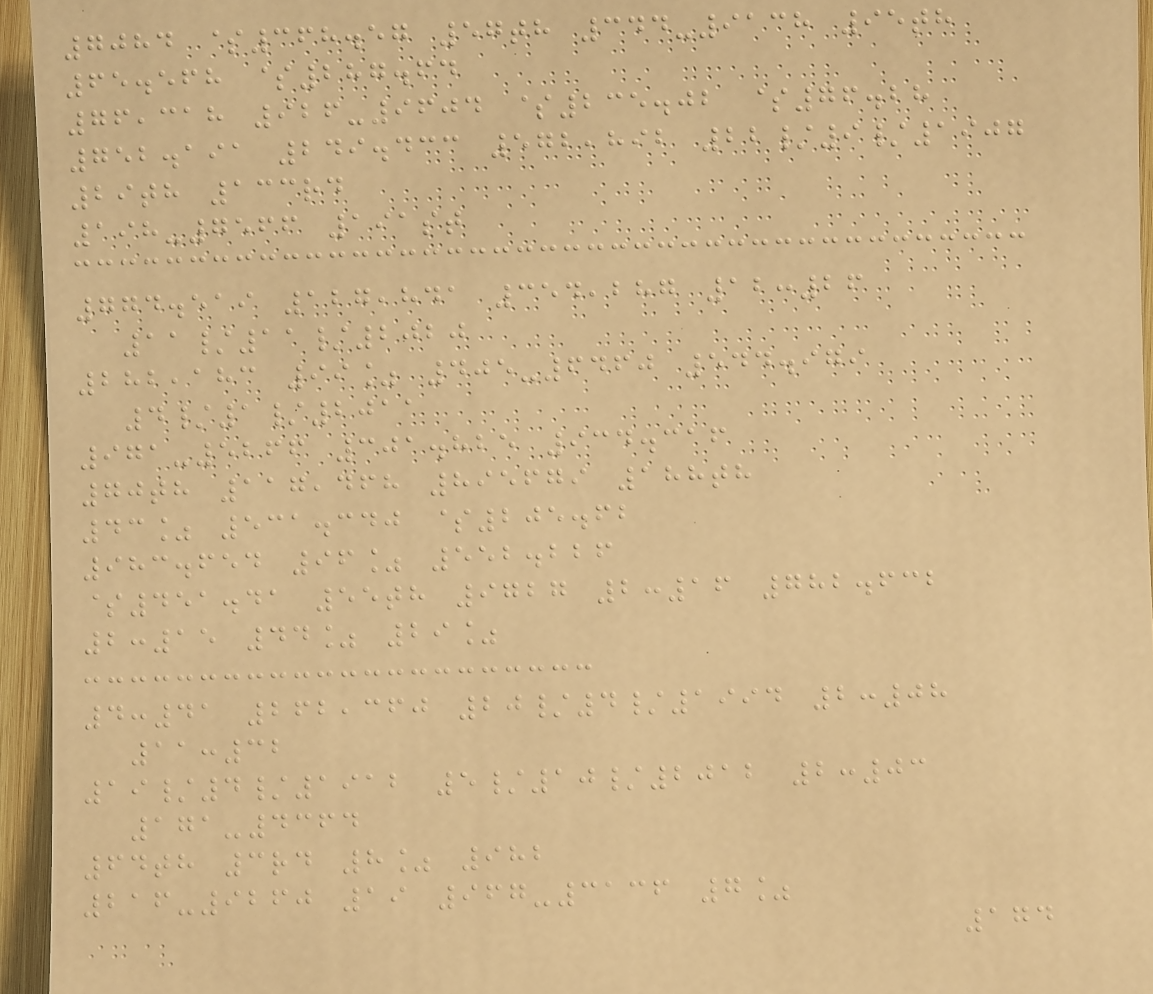7084 $368.57 57th 344-9138 95th
65.568 $287.64
76,318 926-9604 $235.02 $76.28
752.191 249.433 572,892 22/9/1907
29th 133rd
198-7566 191st
774.519 127,841 354,287 12:26
11/11/2020
282,183 99% 405-6460 544.979
4/1/2011
971-5266 301.825 934.316
70th 117,468 895679 188th
43% 531.340 $205.62
983.654 96% 552.226
$451.41 55th 9727 2:16 782.632
2:15 44% 29%
4:41 262,360 20/4/1994 2:08
11:32
19/4/1912 5/10/2012 2:03
171-4364
64th 3rd 8% 982
216-9260 19 967-3136 7%
174
